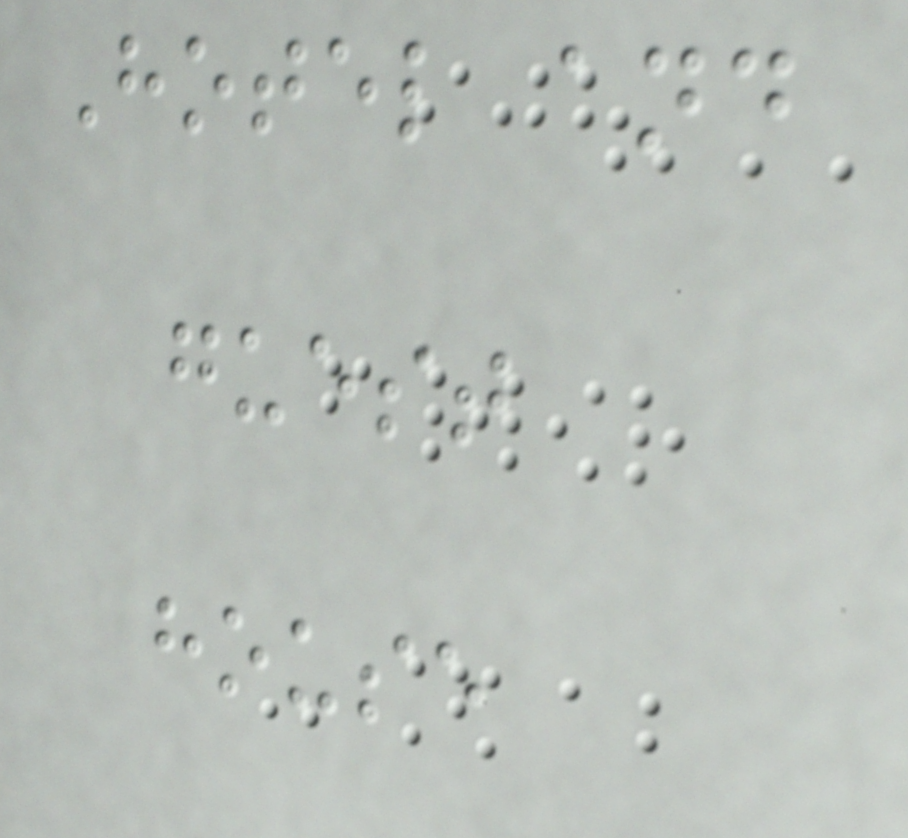Hotel and
guest
house
